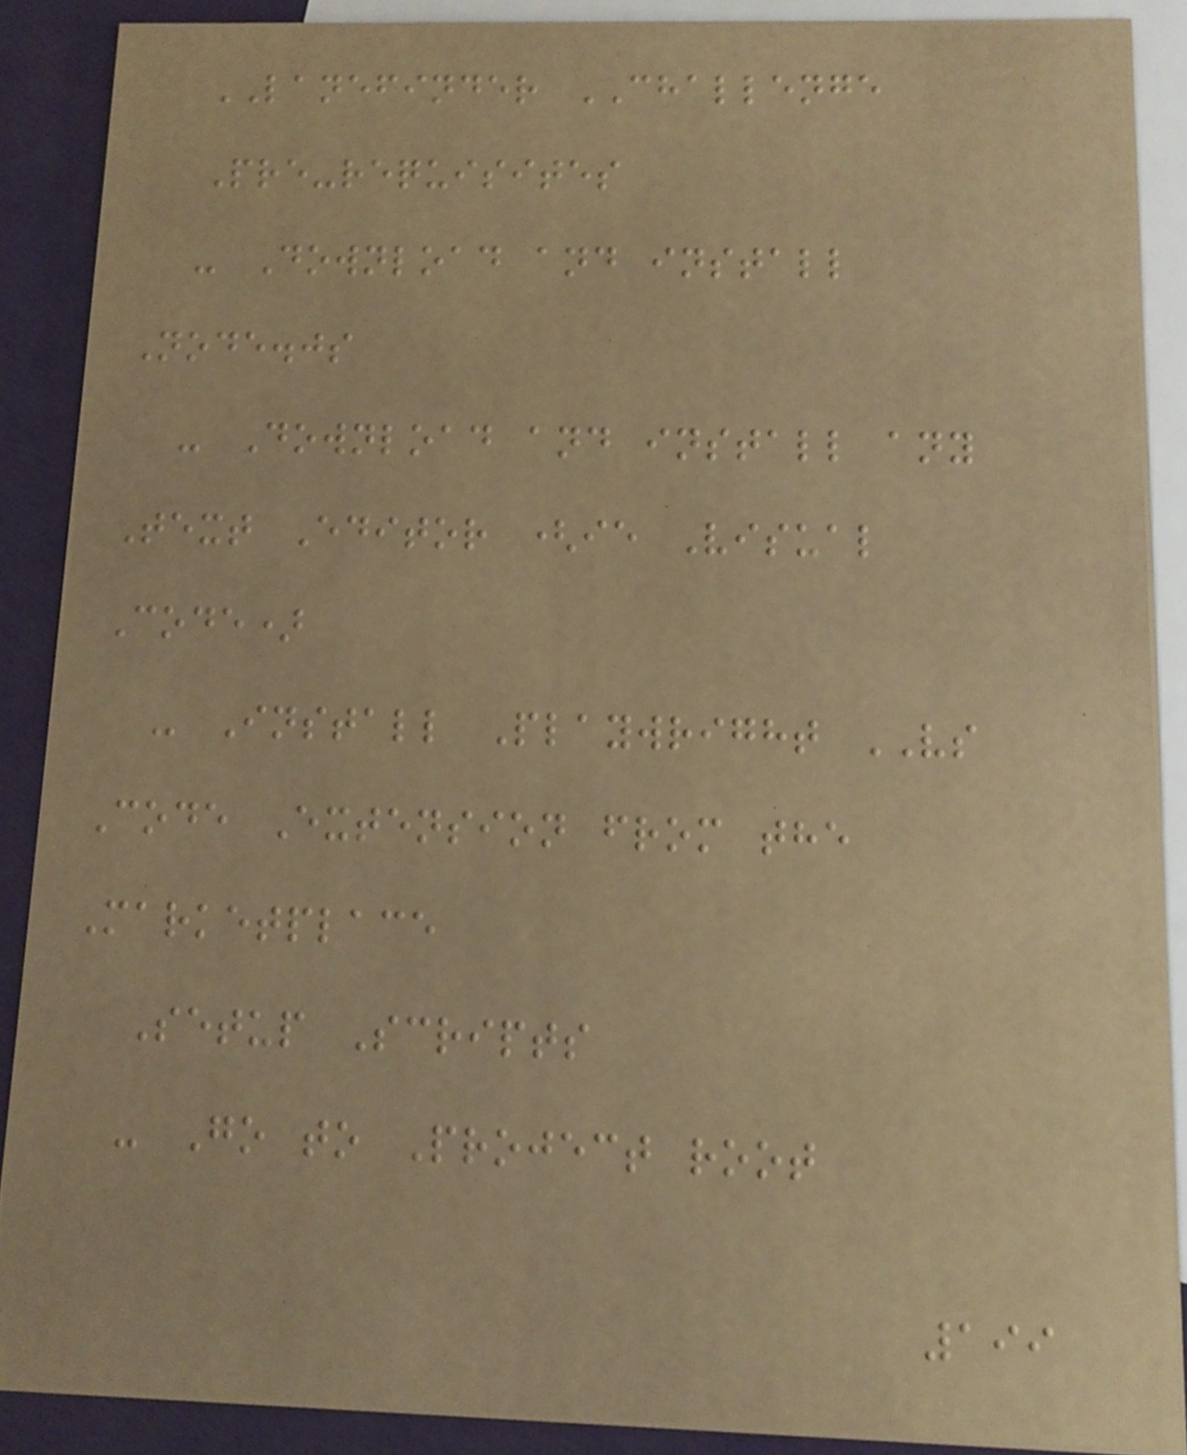LANEFINDER CHALLENGE
Pre-requisites
- Download and install
Node.js
- Download and install any
Text Editor (ie Visual
Code)
- Install Playwright VS
Code Extension from the
Marketplace
Setup Scripts
- Go to Project root
199
